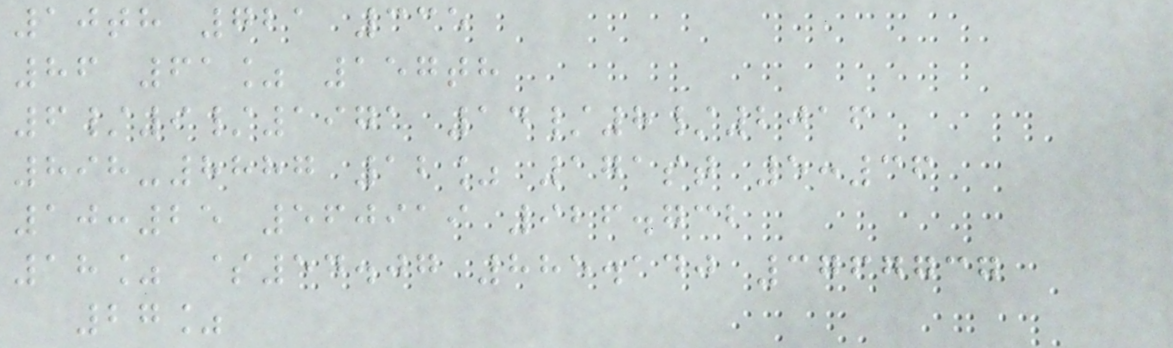10th 721 335
86 61% 157th
6/9/1971 14/8/2016
898-8887 12% 171st 5:36
10:25 560919 926.732
18% $54.07 885.140 3767737
27%
